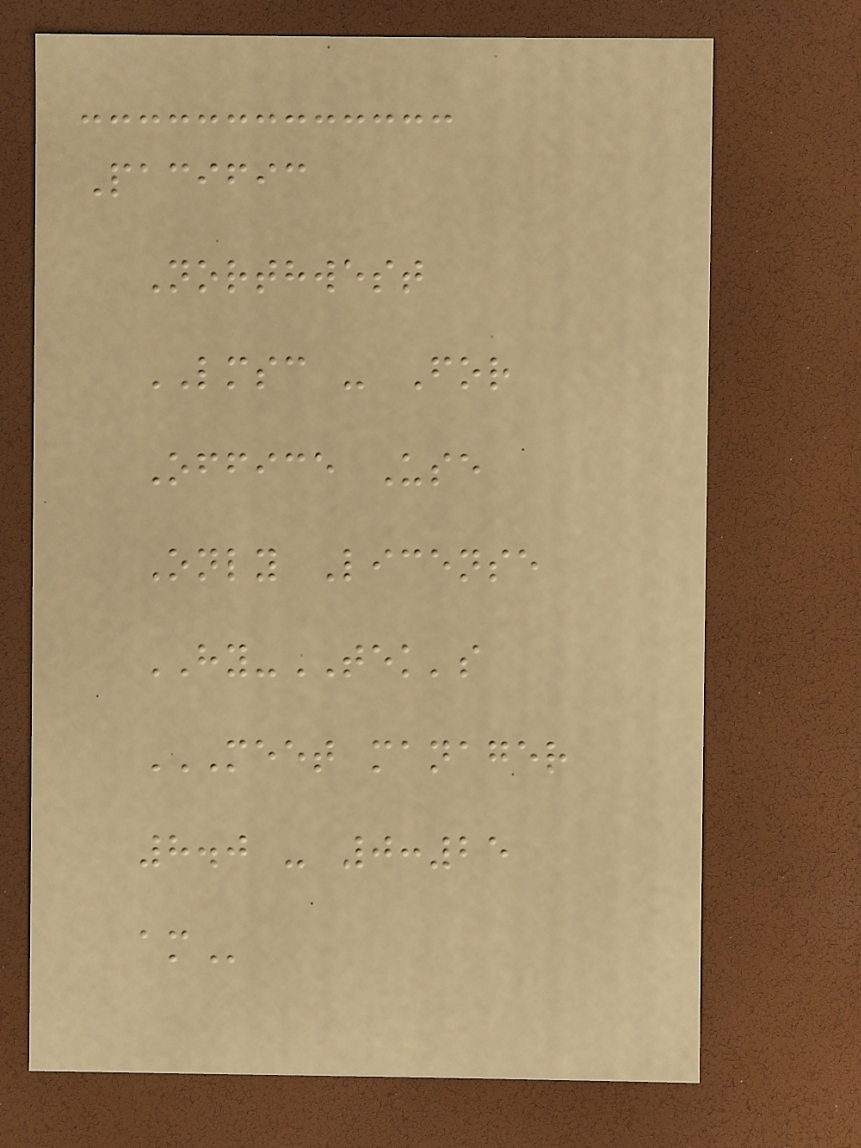Pacific
Northwest
LMSC - For
Office Use
Only License
HY-TEK's
MEET MANAGER
8.0 - 0:25
AM
